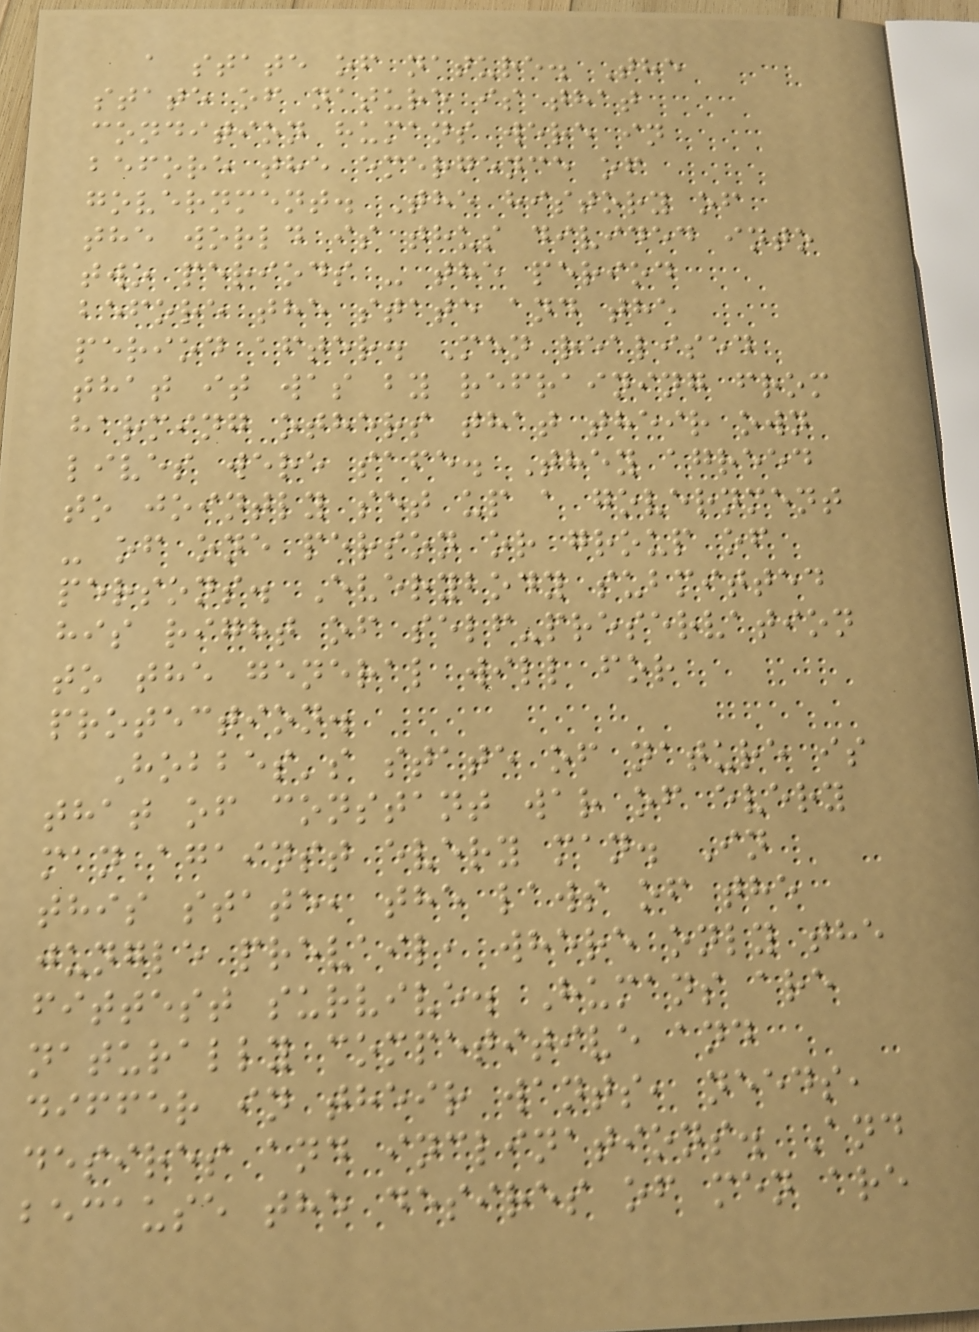a state of nature. The
state of nature is that
condition humans were in
before the emergence of
government. The history of
the world is thus divided into
two periods - the period
before the state and the
period after. Men realised
that it was by refraining from
harming others that their own
lives were safe. They agreed
to jointly set up a government
- of one person or group of
persons. Everybody submitted
his right of self-preservation
to the general will for
protection.
Hobbes's state of nature is
that of constant war of every
man against every man. In
this state, the laws of the
jungle prevail, where only the
fittest survive. Humans are
naturally competitive and
differ in their wants, needs,
desires and inclinations. And
because the desires of men are
